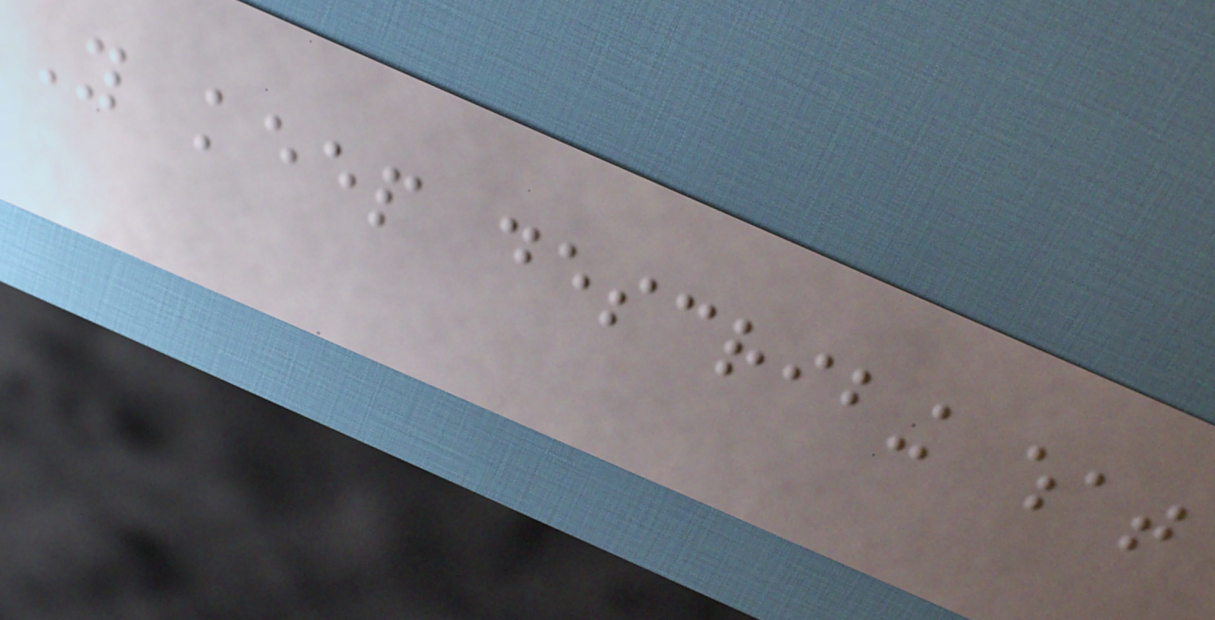You keep describing what
